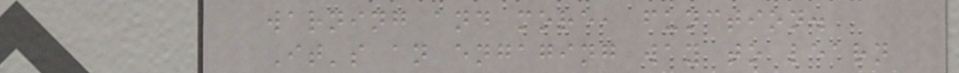warning and more, function.
It's an engaging way to learn
